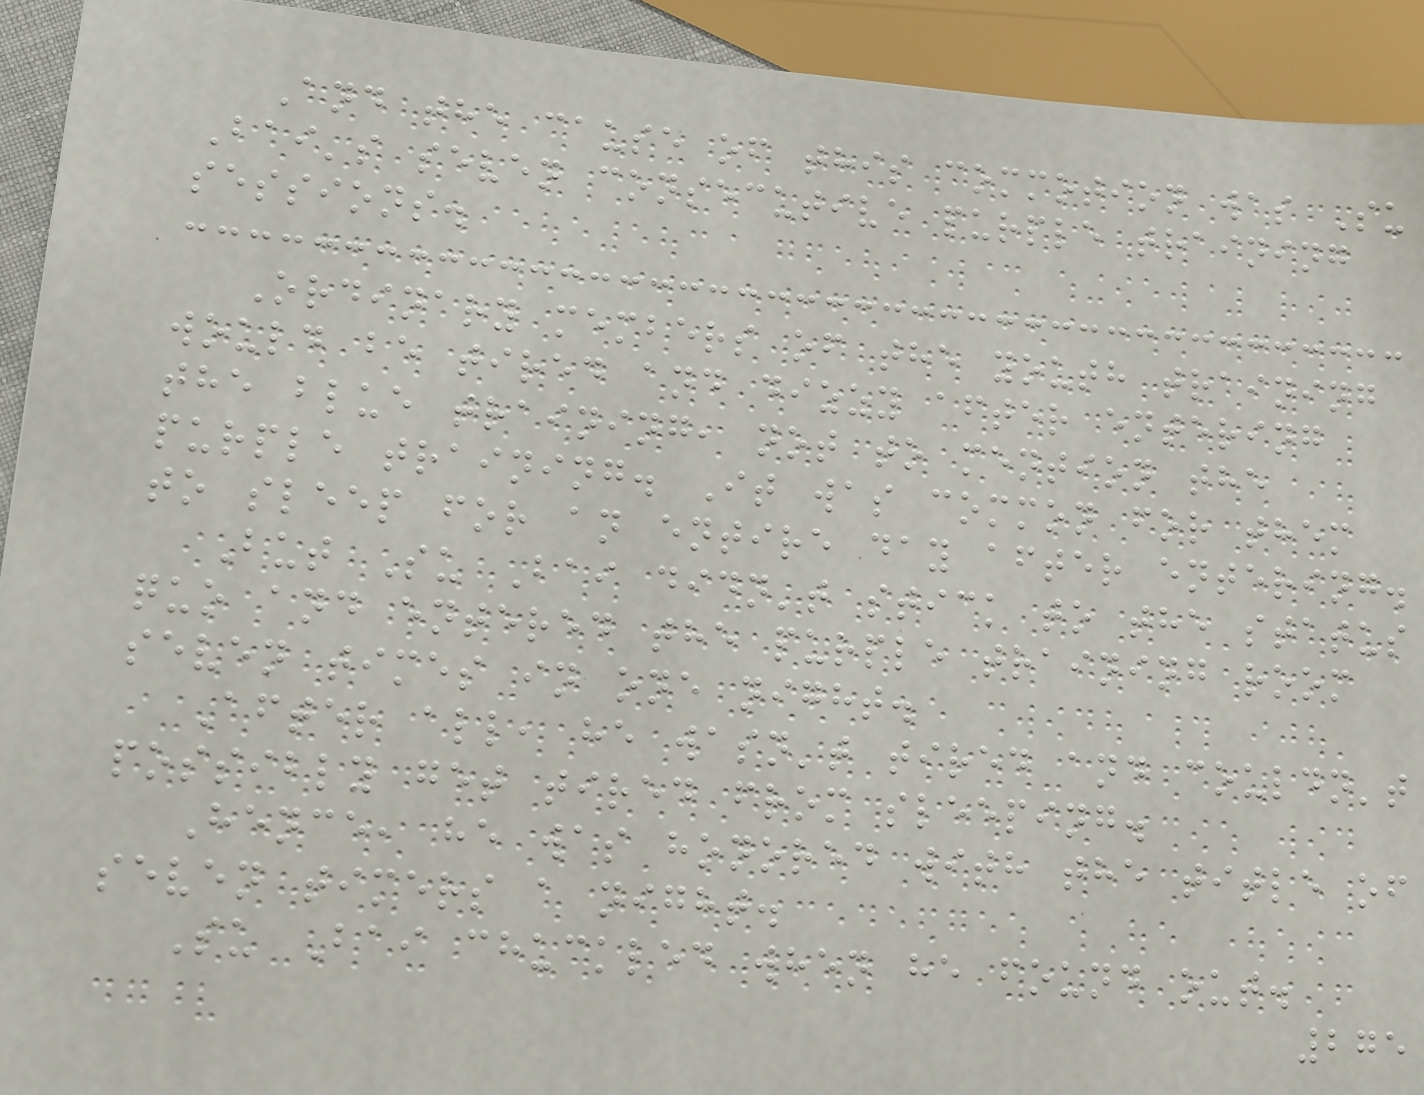And the cause of this commotion was Su
Bai's seven consecutive purple training
sessions.
Ordinary members of the youth training
would be tired and dizzy after entering
the blue training, not to mention the
purple training. It was common for them
to sleep for an entire day after entering.
But Su Bai didn't stick to the status
quo and entered the purple training room
seven times in one night.
After all, he wasn't tired and couldn't
possibly get tired from sleeping.
Hence, he was honored with the title of
seven timers a night.
Su Bai chuckled when he found out.
275
